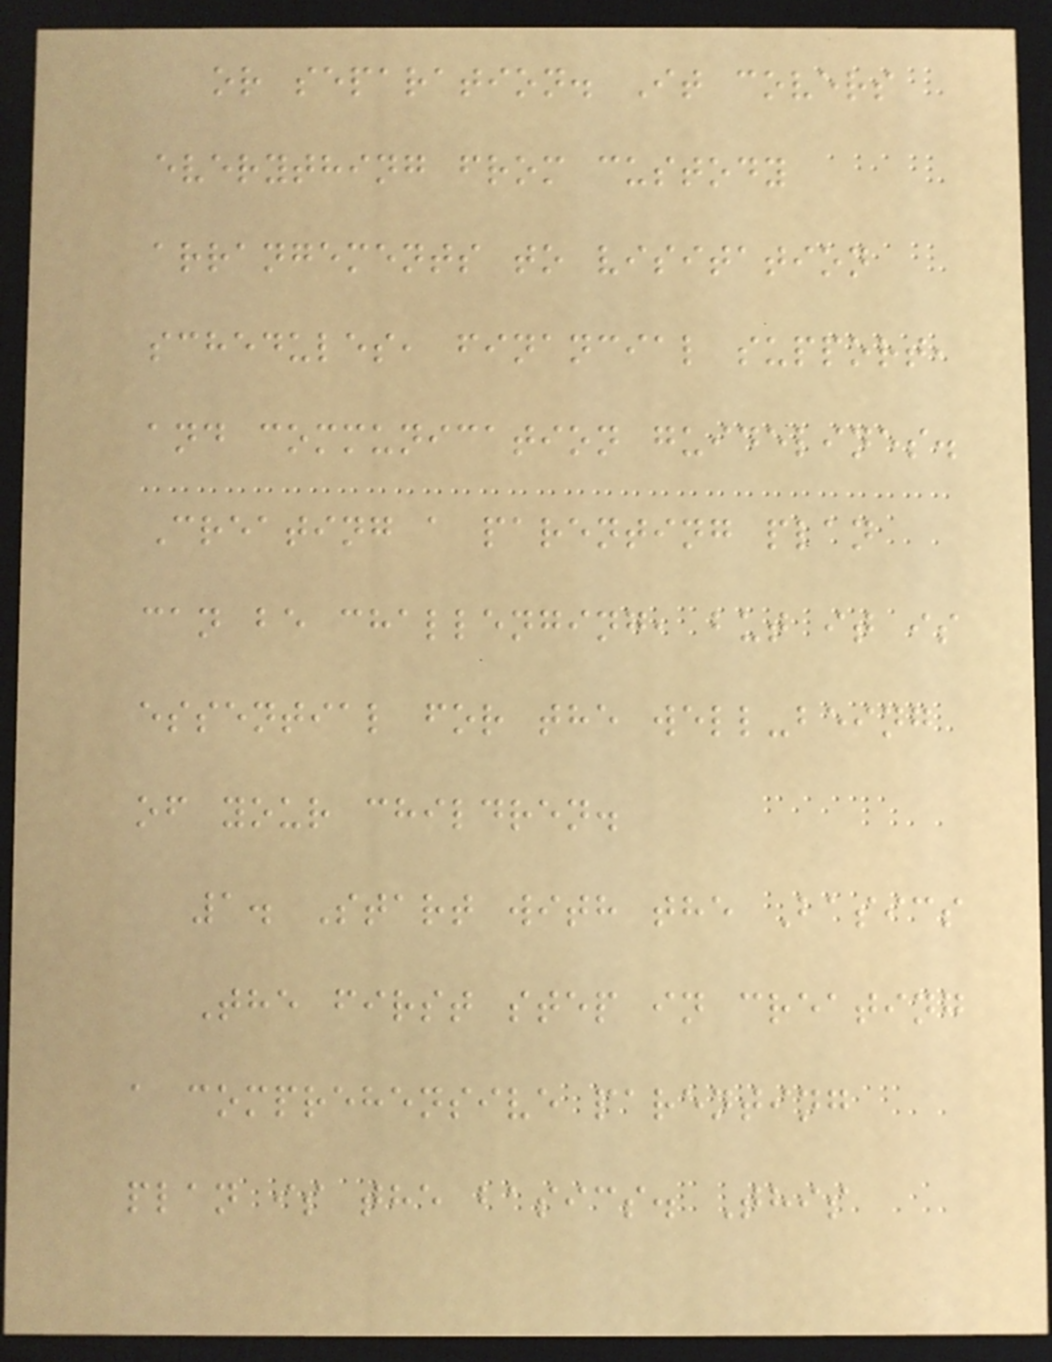or separation. It covers
everything from custody
arrangements to visitation
schedules, financial support,
and communication guidelines.
Creating a parenting plan
can be challenging, but it is
essential for the well-being
of your children.
1. Start with the Basics
The first step in creating
a comprehensive parenting
plan is the basics. This
